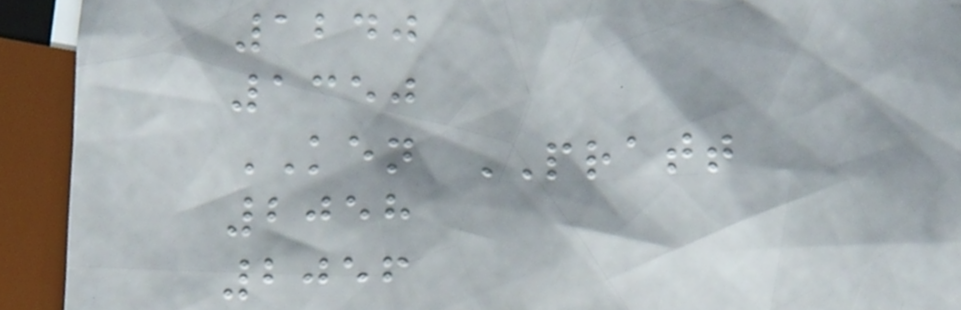1240
1350
KEN PRATT
2058
2056
